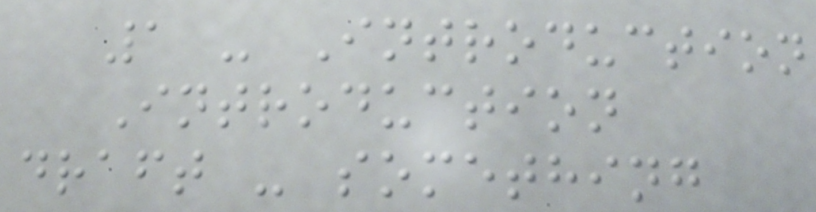1 - Introduction
Introduction
draft - something
